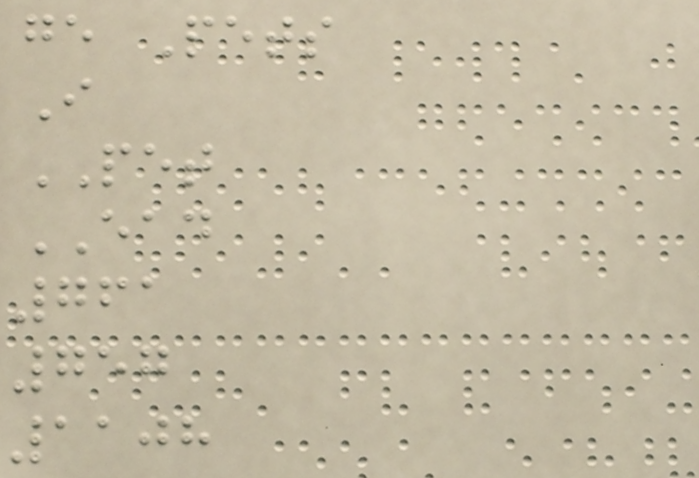ge Pets
I
PET
EAD
761
757
1108
